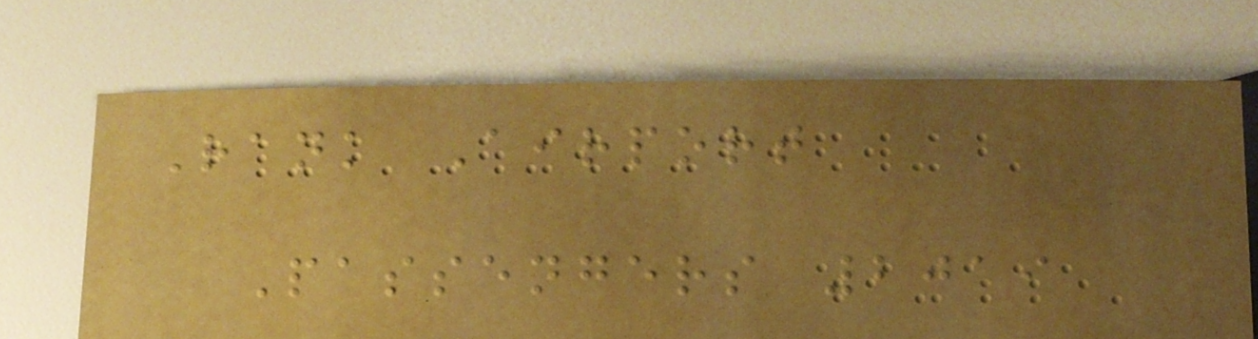Rank Airport
Passengers 2019
